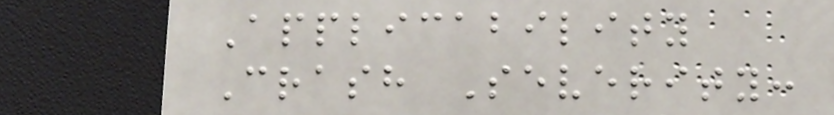Applicability
Crash Severity:
